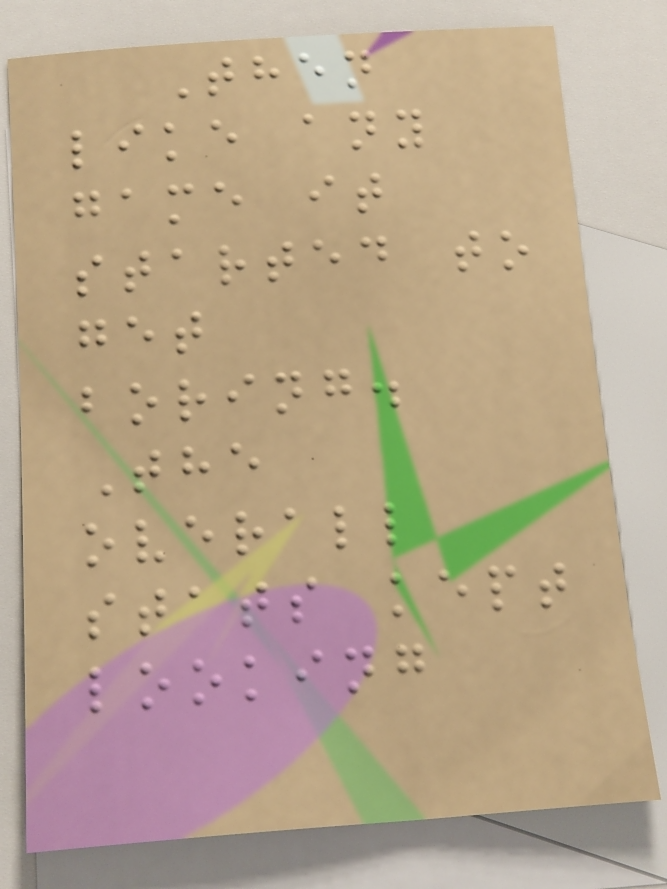Then
like any
game it
started to
get
boring.
The
overall
stats kept
looking
